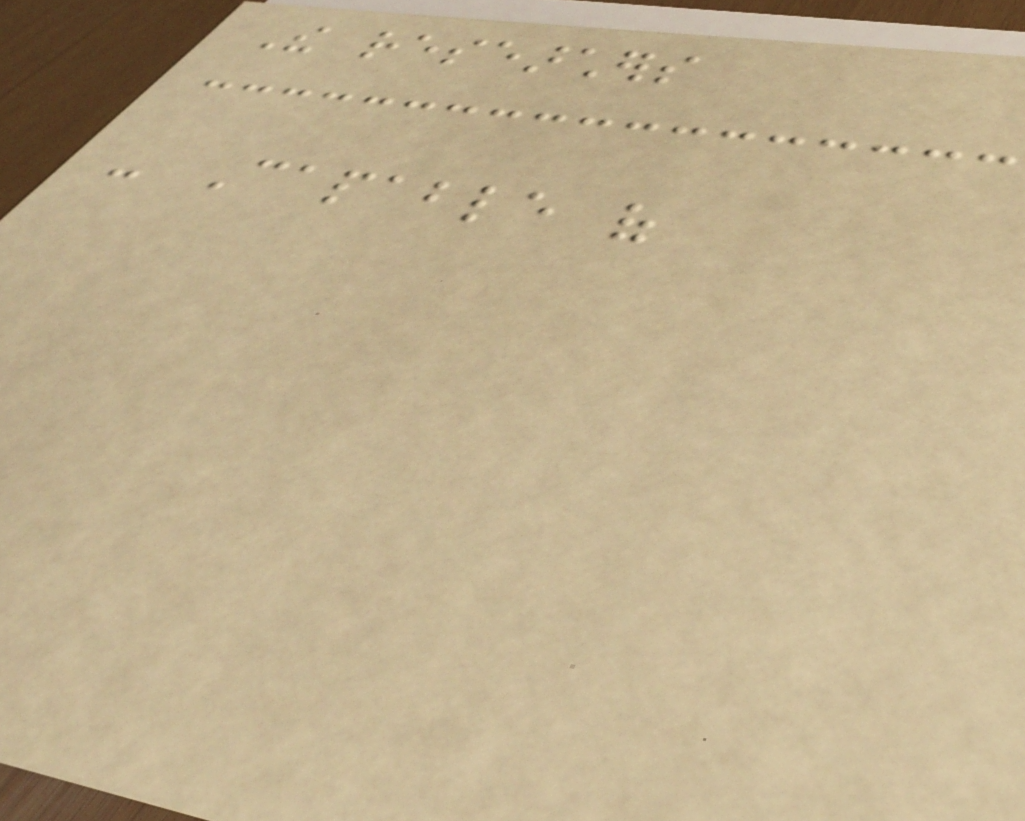The researchers
- Capable of
